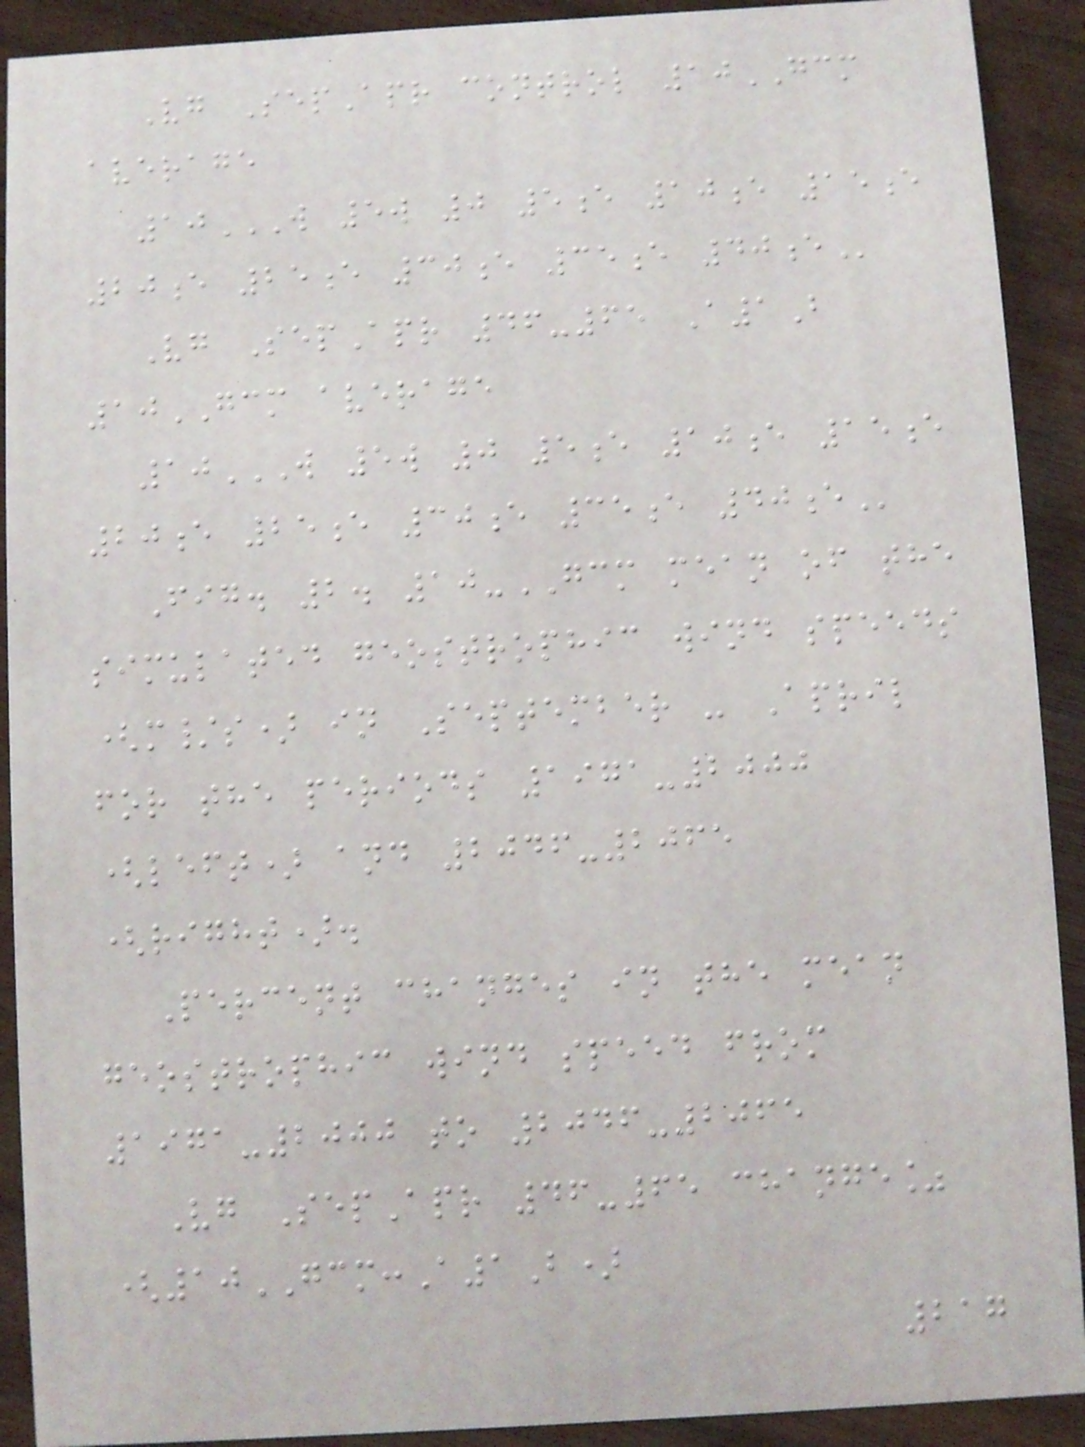Vg SepApr control 10GCM
average
10W 5W 0 5E 10E 15E
20E 25E 30E 35E 40E
Vg SepApr 46-65 A1B
10GCM average
10W 5W 0 5E 10E 15E
20E 25E 30E 35E 40E
Fig. 2. 10-GCM mean of the
simulated geostrophic wind speeds
(m/s) in September - April
for the periods 1971-2000
(left) and 2046-2065
(right).
Percent changes in the mean
geostrophic wind speed from
1971-2000 to 2046-2065
Vg SepApr 46-65 change%
(10GCM:A1B)
217
